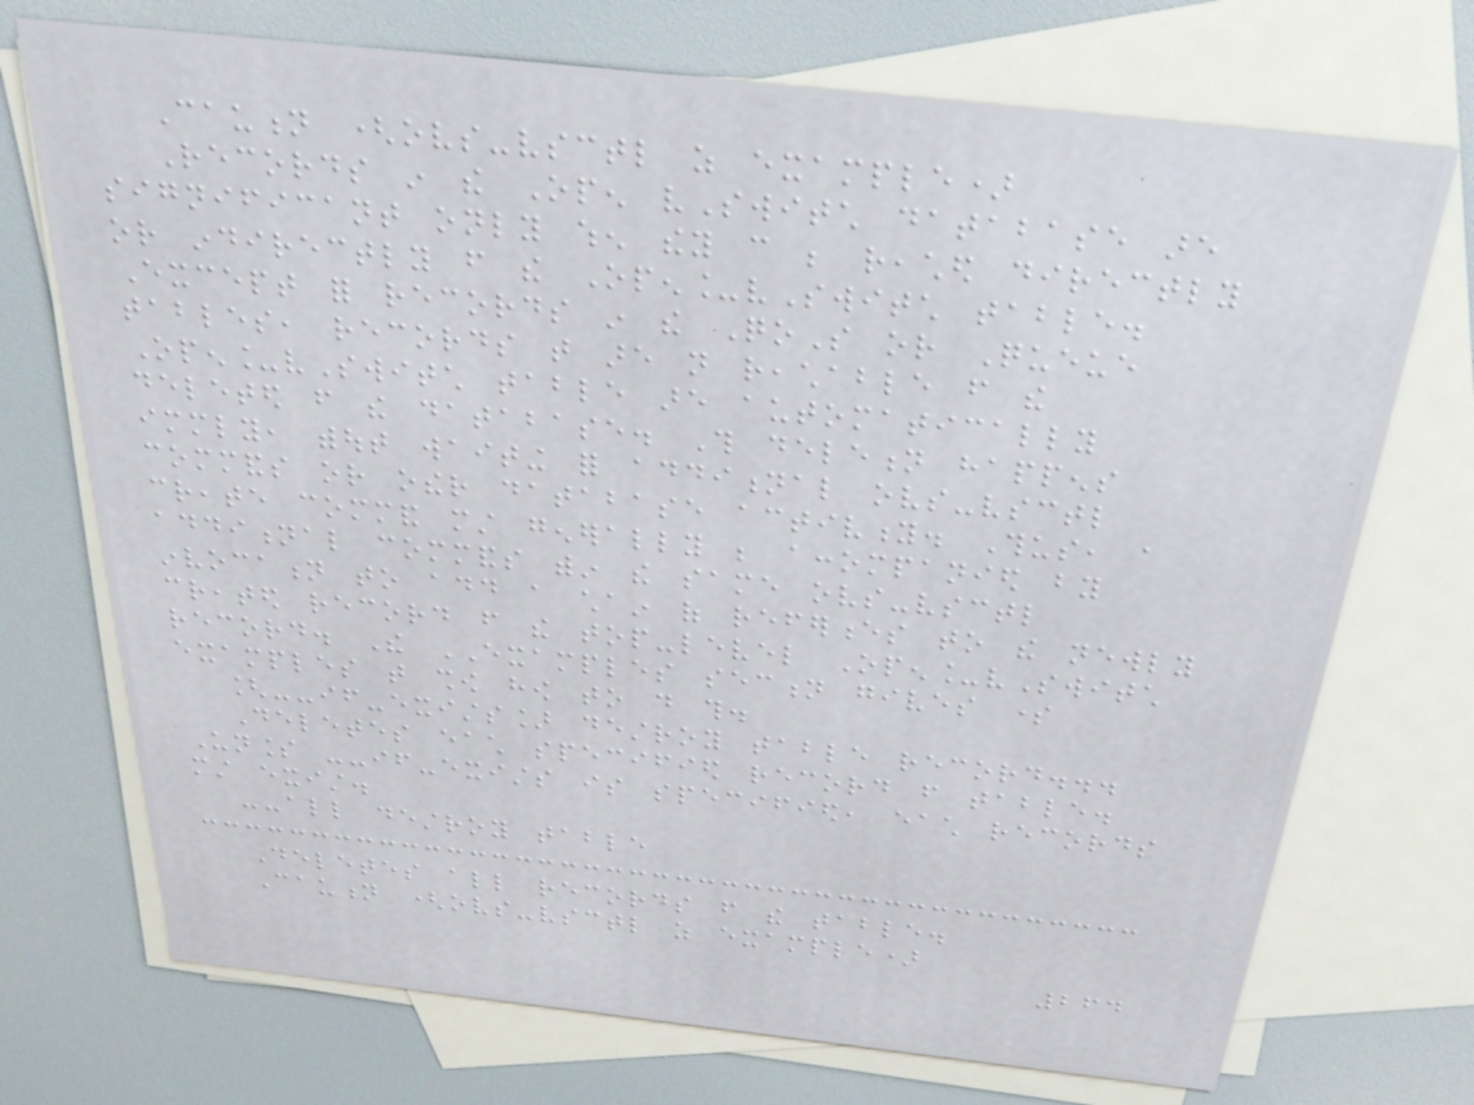Caution (ovs-vsctl as example)
Records in the Open vSwitch database are
significant only when they can be reached directly
or indirectly from the Open_vSwitch table.
Except for records in the QoS or Queue
tables, records that are not reachable from the
Open_vSwitch table are automatically
deleted from the database. This deletion happens
immediately, without waiting for additional ovs-vsctl
commands or other database activity. Thus, a
create command must generally be accompanied by
additional commands within the same ovs-vsctl
invocation to add a chain of references to the newly
created record from the top-level Open_vSwitch
record. The EXAMPLES section gives some
examples that show how to do this.
[--if-exists] destroy table record...
Deletes each specified record from table.
Unless --if-exists is specified, each records
must exist.
--all destroy table
Deletes all records from the table.
Caution (ovs-vsctl as example)
264
